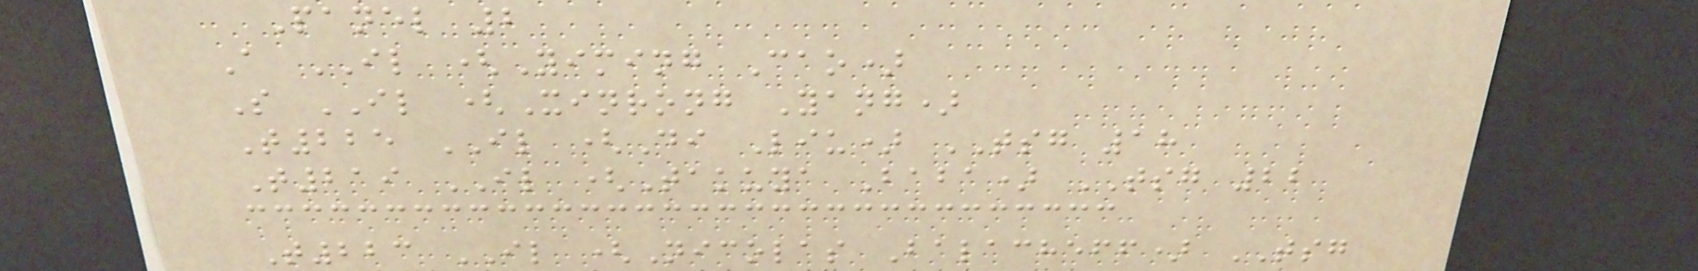Panel 2
A IL (Yiming Cao)
S IL (Xinrong Yang)
T225 IL (Di Liu) TSG 18
T219 IL (Takuya Baba) TSG 22
T223 IL (Nicolas Balacheff) TSG
